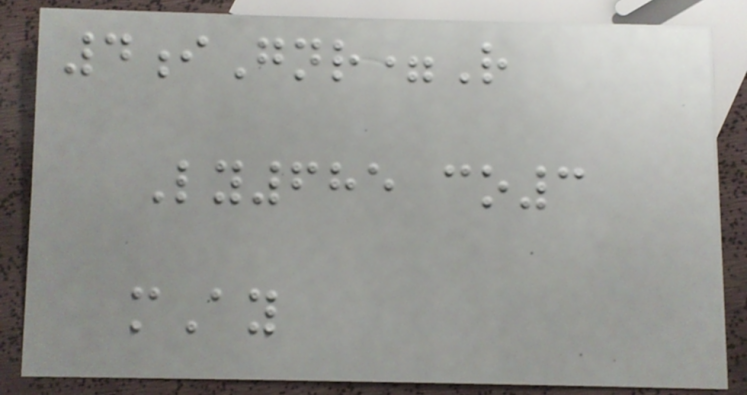4iGnr=R
Ly685 co3
mAy
